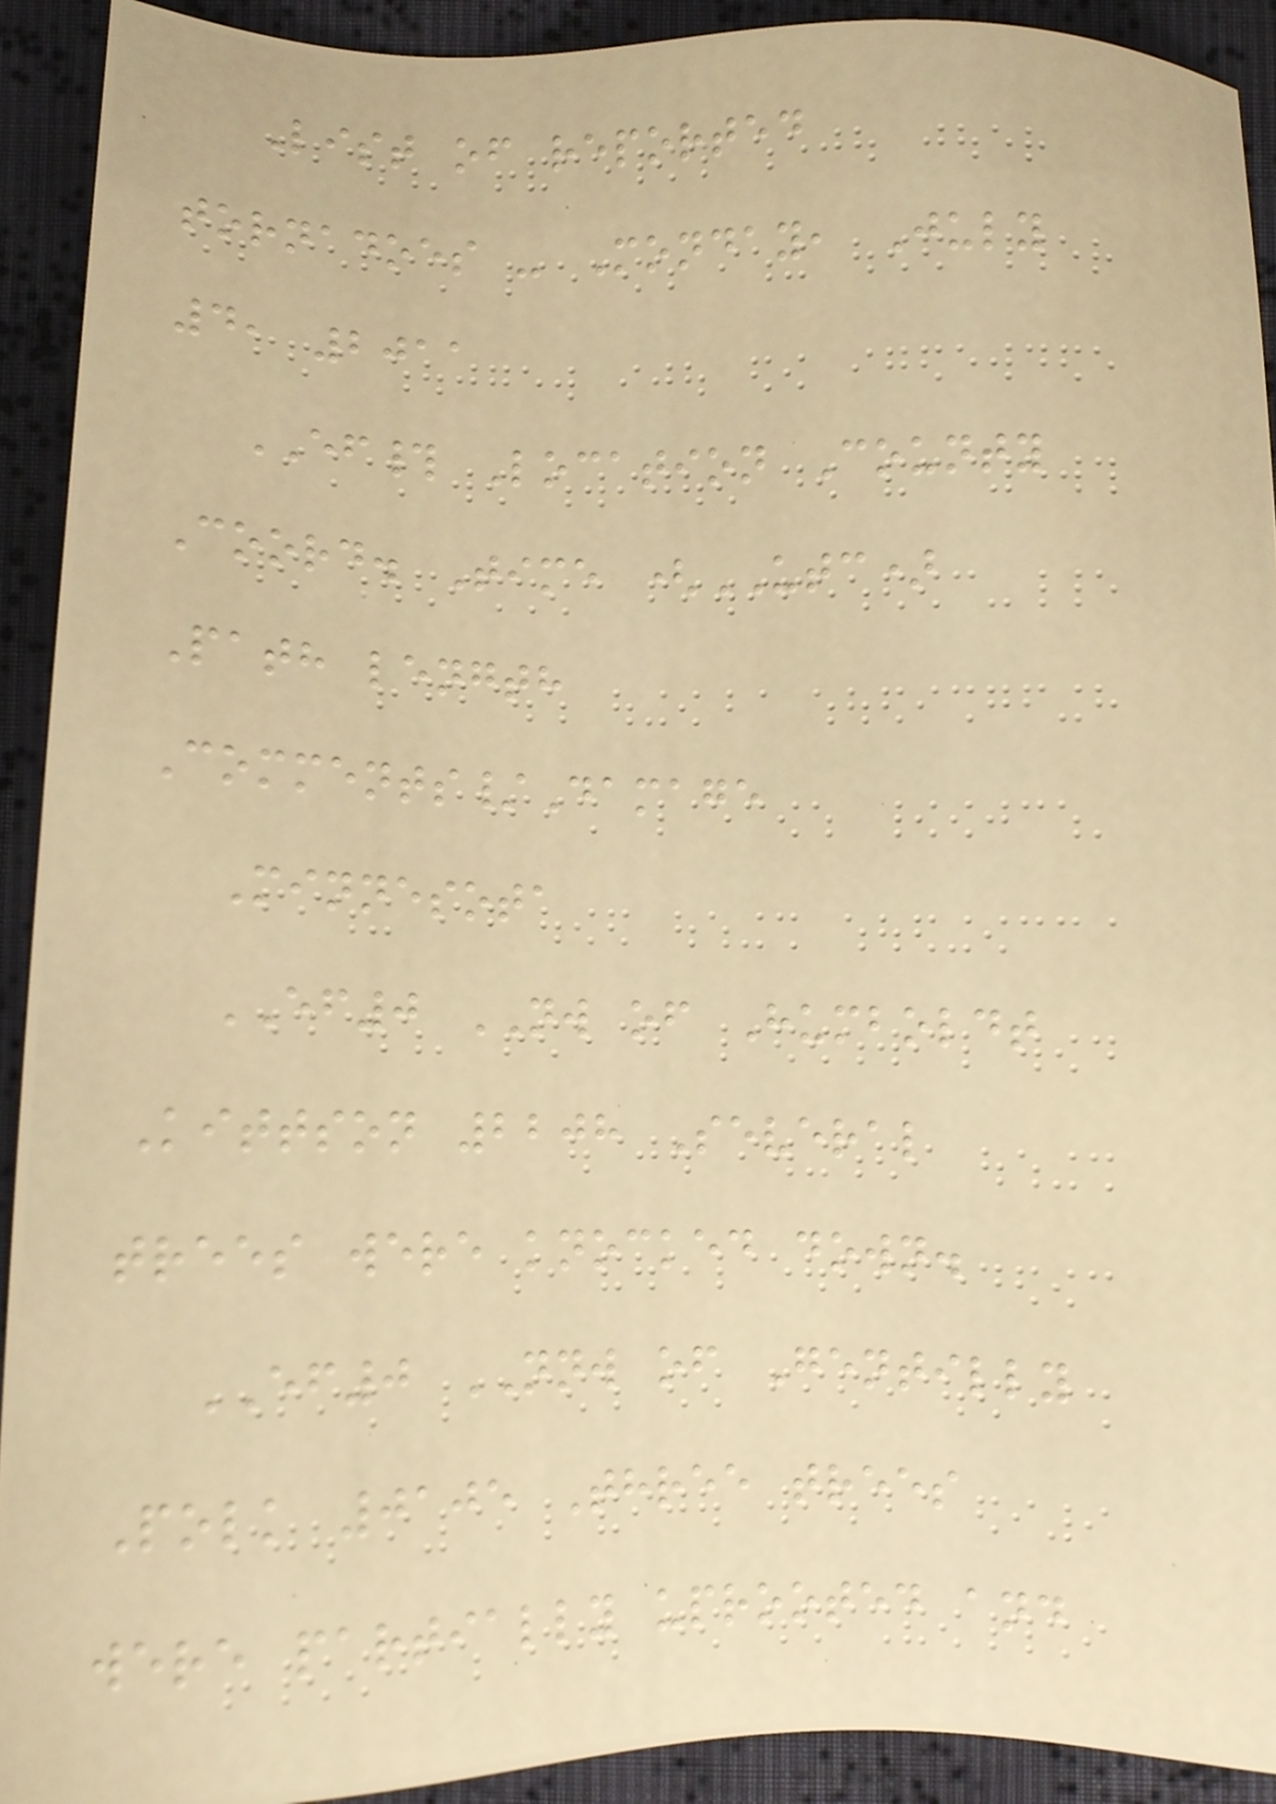List of reported
tornadoes - Monday, July
4, 2011
EF# Location County
Coord. Time (UTC)
Path length
Comments/Damage
Minnesota
EF0 NW of Humboldt
Kittson 2208 Several
trees were knocked down.
EF0 NNW of Gentilly
Polk 0105 Three trees
were partially uprooted and
